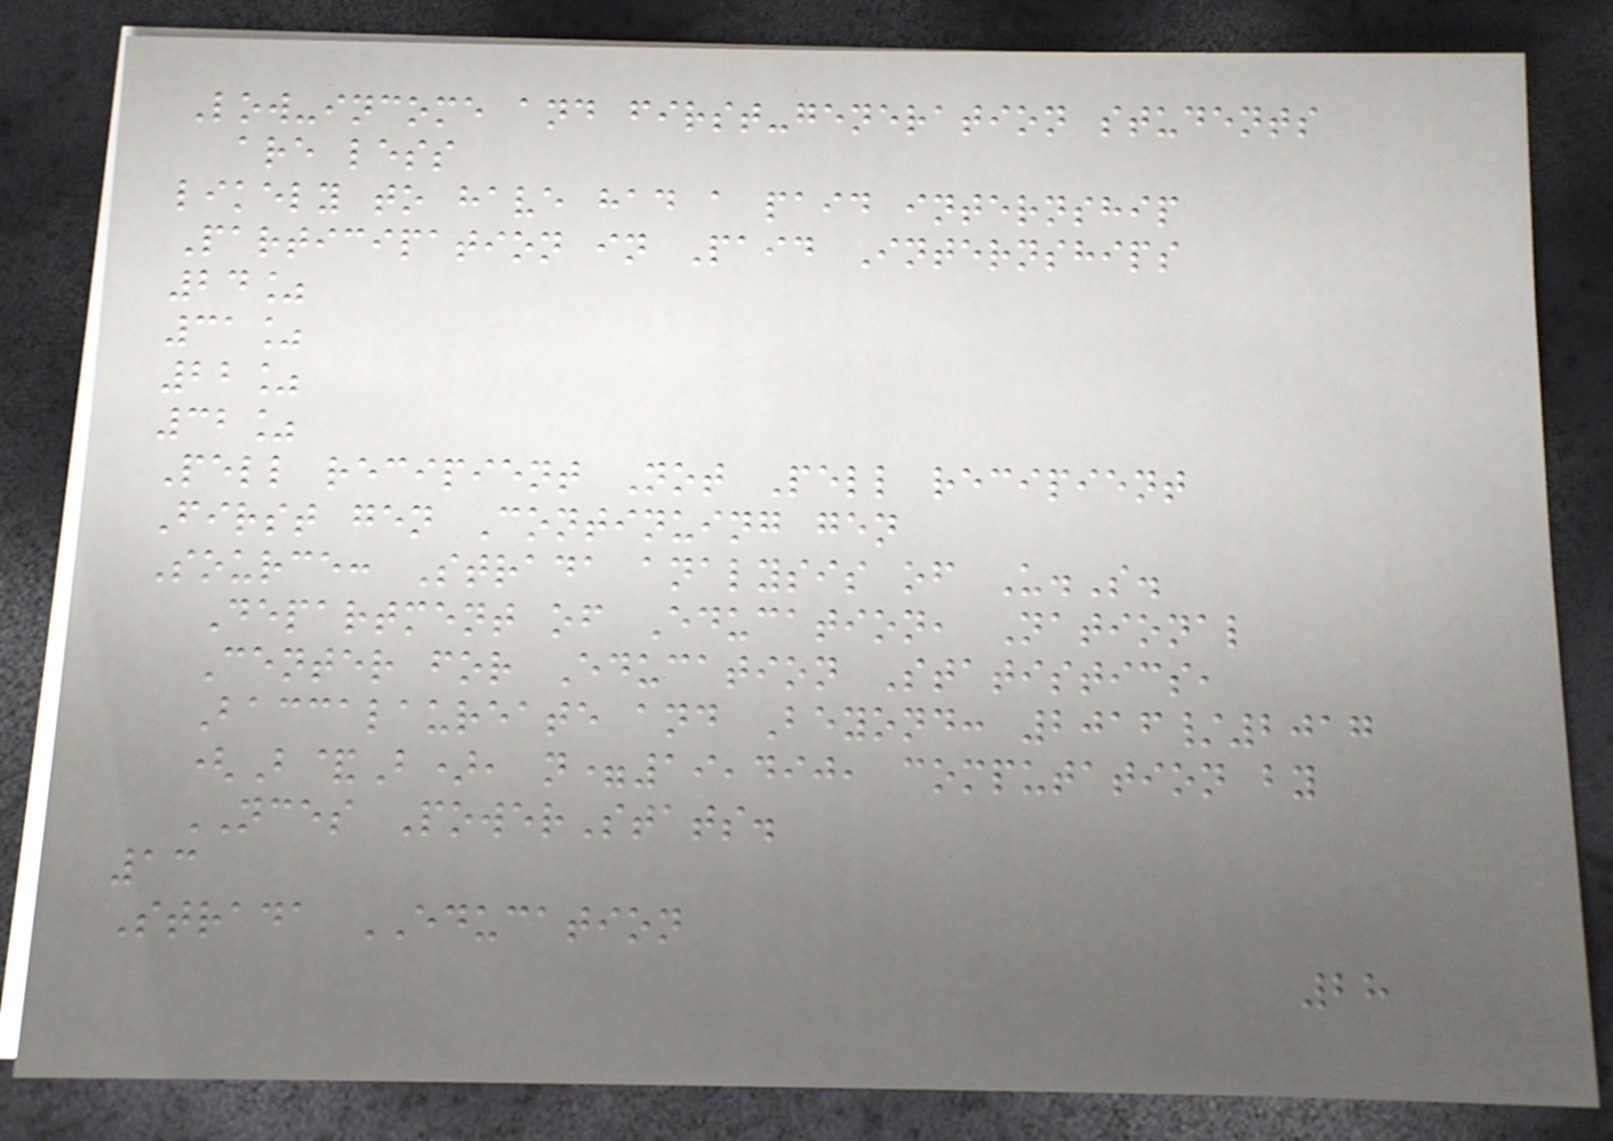Low-income and first-generation students
are less
likely to have had a paid internship
Participation in Paid Internships
24%
31%
22%
32%
Pell recipient Not Pell recipient
First gen Continuing gen
Source: Strada analysis of U.S.
Department of Education, National
Center for Education Statistics,
Baccalaureate and Beyond: 2016/2017
(B&B), n=19,490, computation by
NCES PowerStats.
13
Strada EDUCATION
28
